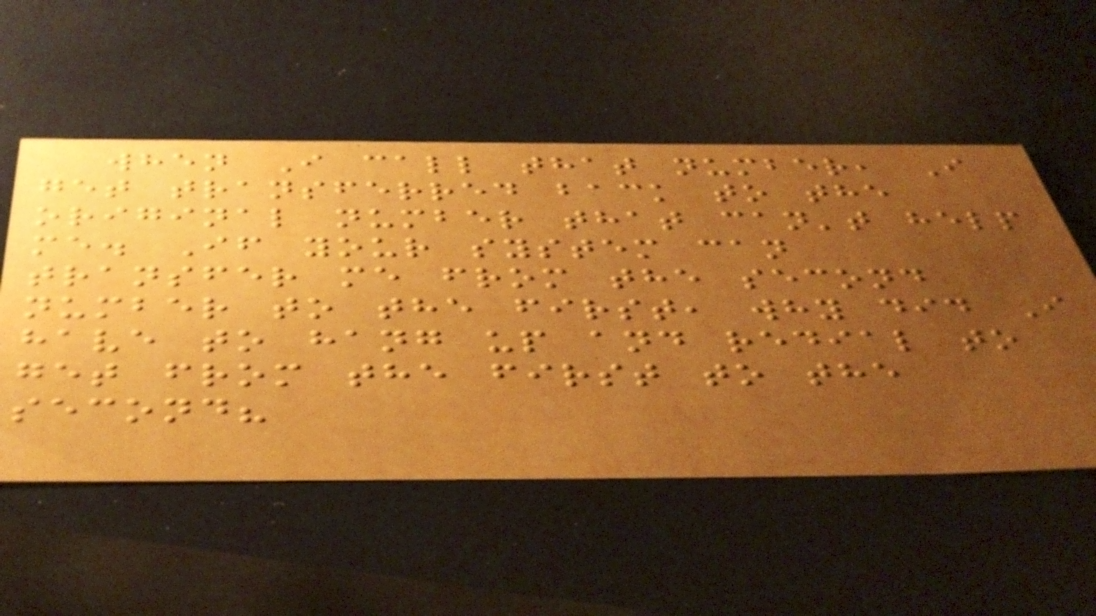when I call that number, I
get transferred back to the
original number that can't help
me. If your system can
transfer me from the second
number to the first, why did I
have to hang up and redial to
get from the first to the
second?
